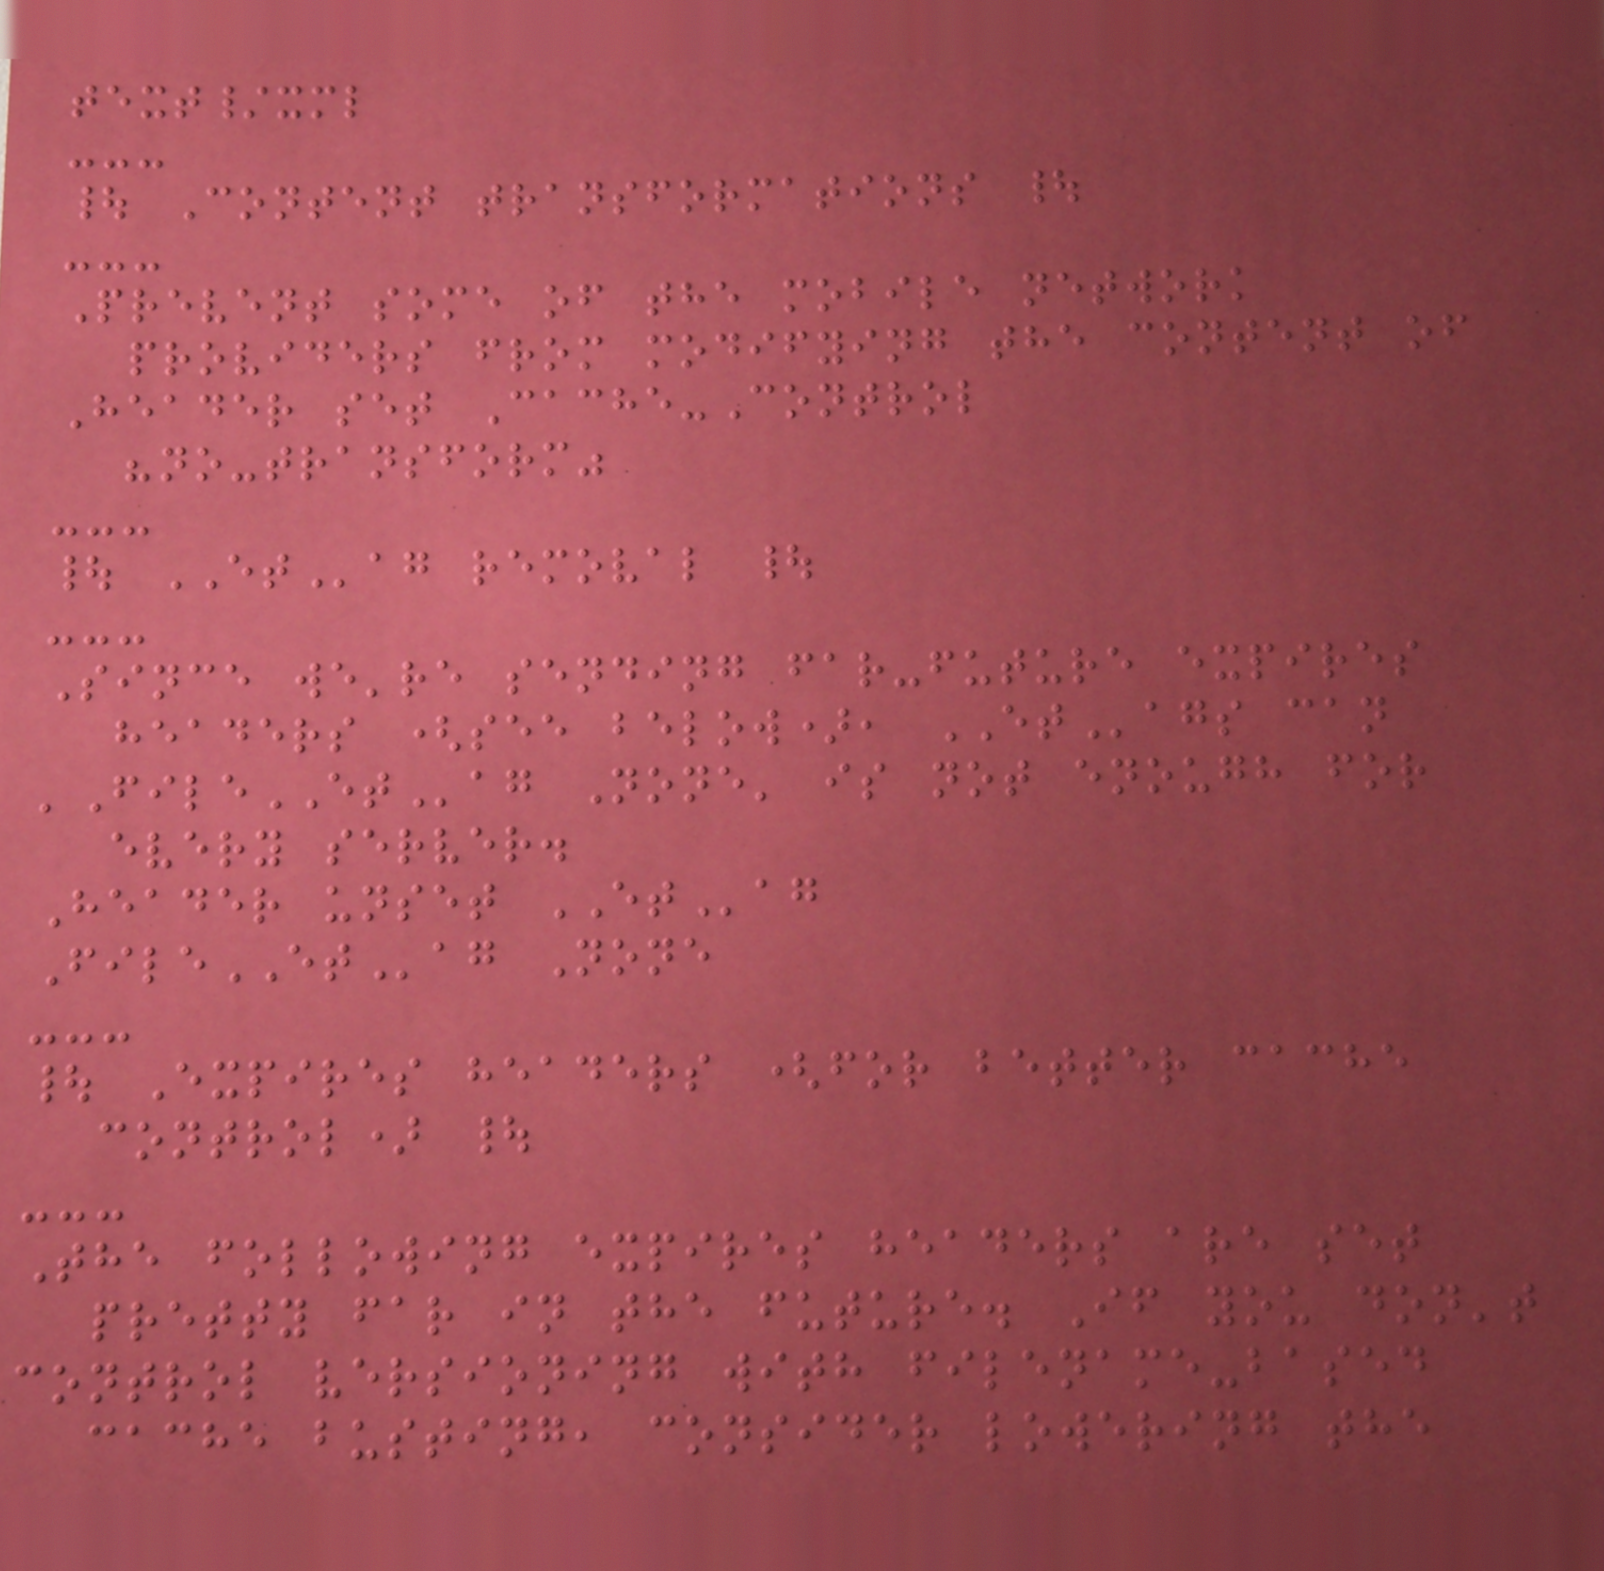text/xml
---
| Content transformations |
---
Prevent some of the mobile network
providers from modifying the content of
Header set Cache-Control
"no-transform"
---
| ETag removal |
---
Since we're sending far-future expires
headers (see below), ETags can
'FileETag None' is not enough for
every server.
Header unset ETag
FileETag None
---
| Expires headers (for better cache
control) |
---
The following expires headers are set
pretty far in the future. If you don't
control versioning with filename-based
cache busting, consider lowering the
